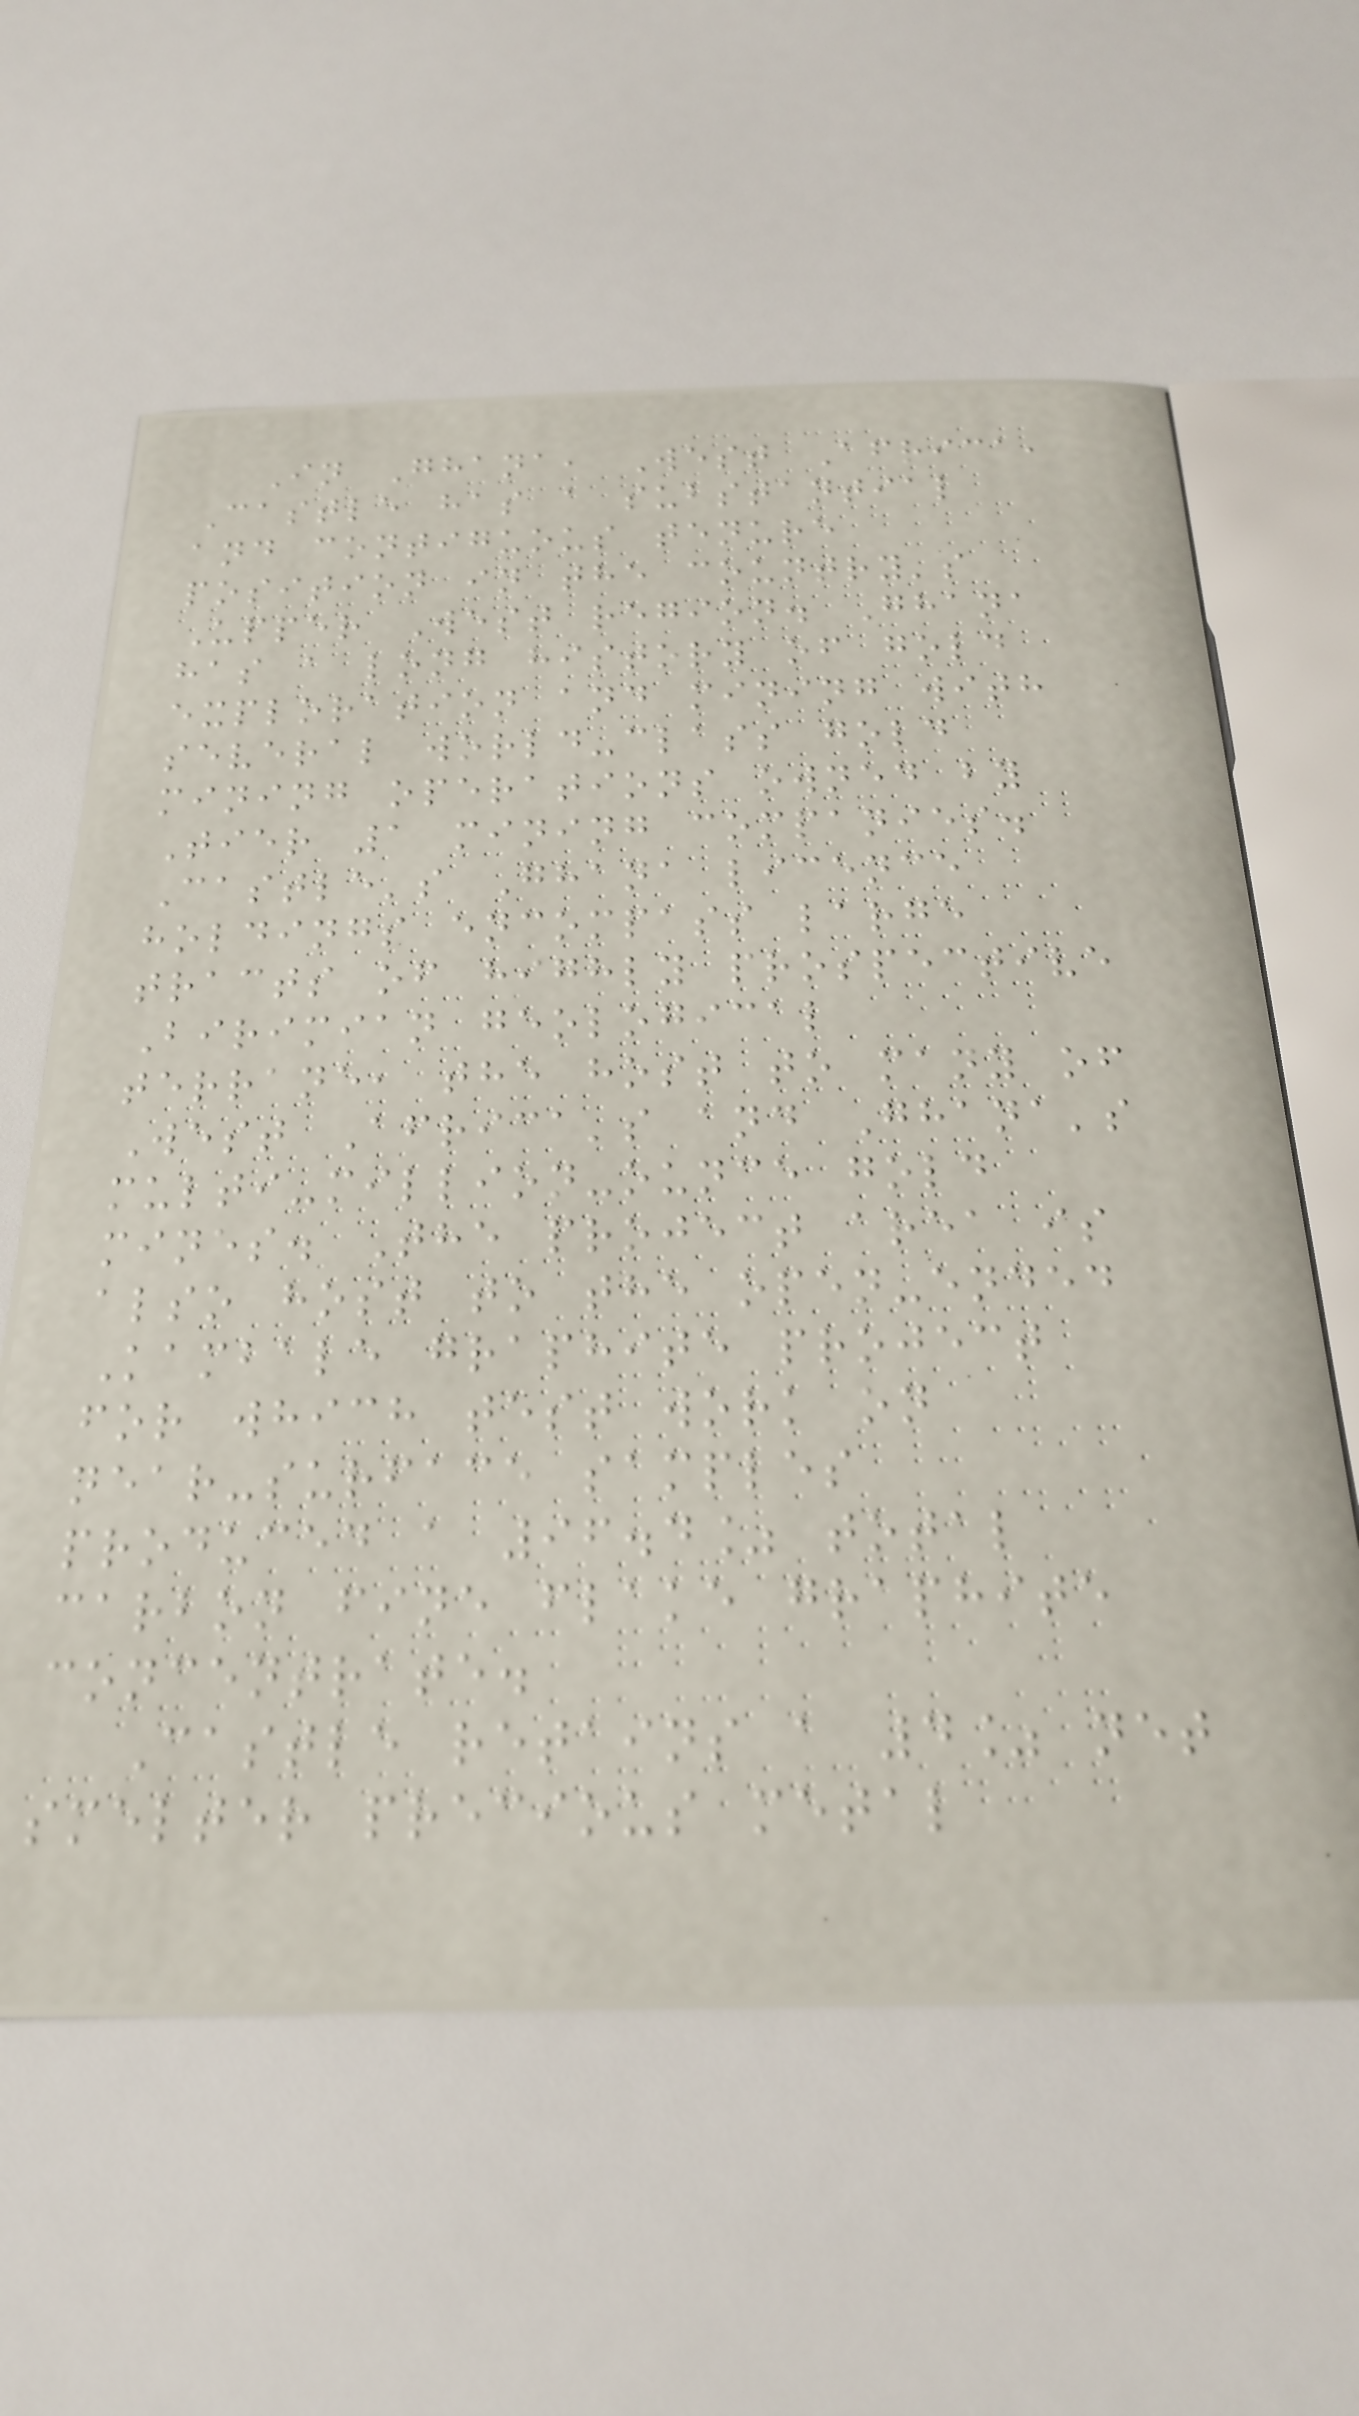In Ghana, West Africa,
Castle has a substantial
and contiguous tenure
position in the country's
Upper West region. Ghana
has a long history of gold
exploration and mining with
several world-class gold
mining operations owned by
Tier 1 mining companies.
Castle's Ghana licence
holdings encompass large
tracts of highly prospective
Birimian geological
terrane, the host to many of
West Africa's and Ghana's
multi-million-ounce gold
mines. The project area is
also host to the open-ended
Kambale graphite project
for which test work on
near-surface samples
produced a 96.4% total
carbon fine flake graphite
concentrate.
Castle retains a 4% net
smelter precious metal
